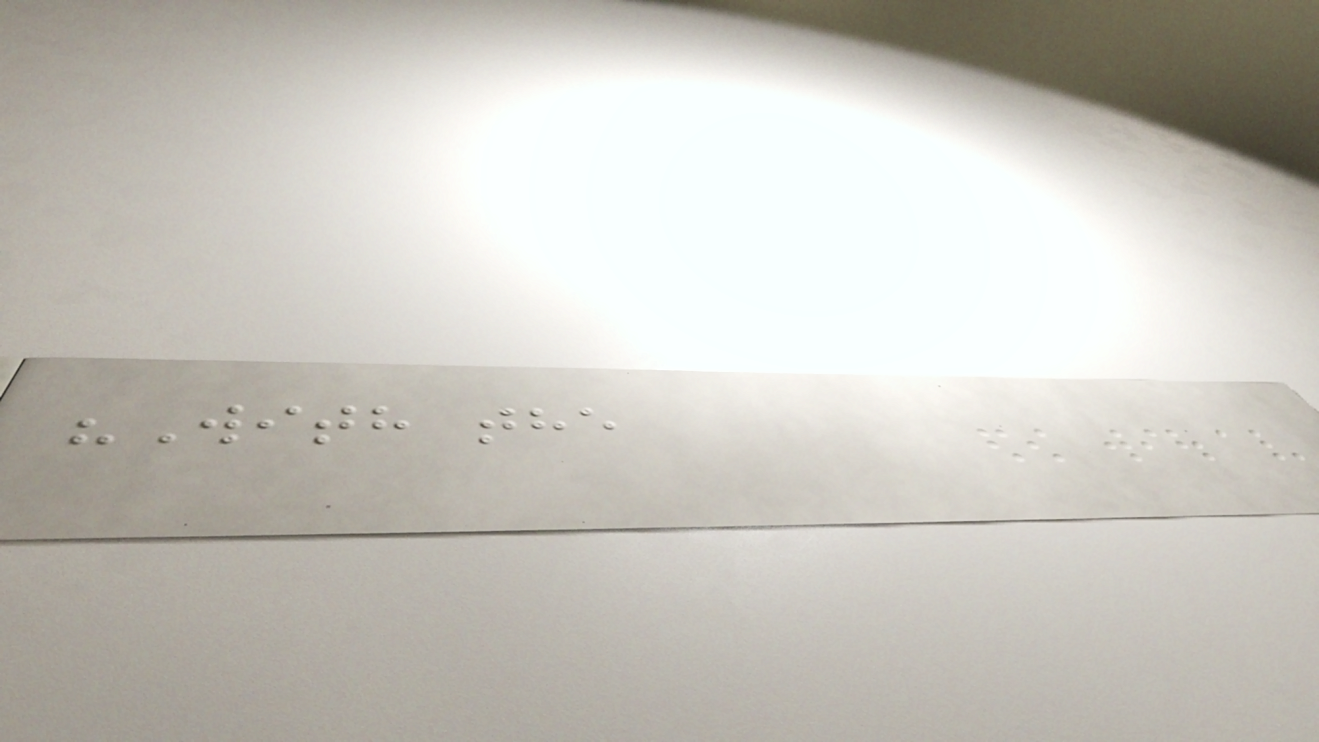"With the
